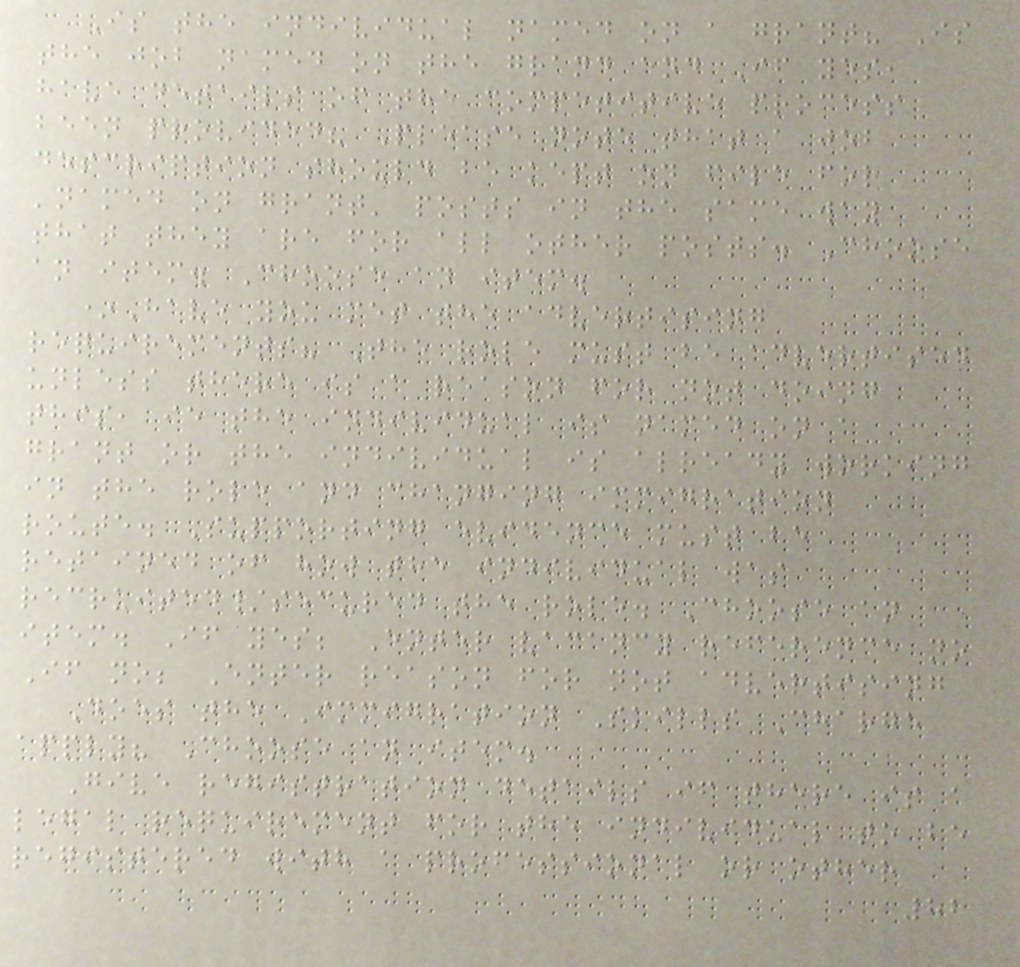Is the individual named on a grant? Is
the job named on the grand and If yes,
have details of the competitive process
been provided? Please note that a job
description should be kept on file for
'named on grant' posts in the same way
that they are for all other posts. Choose
an item. Choose an item.
*Have you met the advertising
requirements? The role must be advertised
unless there is a reason for not doing
this, ie the individual is named on a
grant or the individual is already working
in the role and changing immigration
route. Supporting evidence must be
retained of how the individual was
recruited/secured the role. Choose an
item. If yes; Enter vacancy reference no
If no; Enter reason for not advertising
Does the Immigration Skills Charge
apply? Choose an item.
Give registration details if there is a
legal requirement for the individual to be
registered with a professional or other
82
